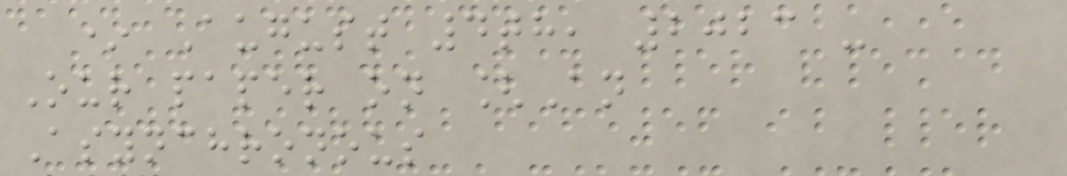* August 4th, 2023 -
Our paper on [An
Asynchronous
